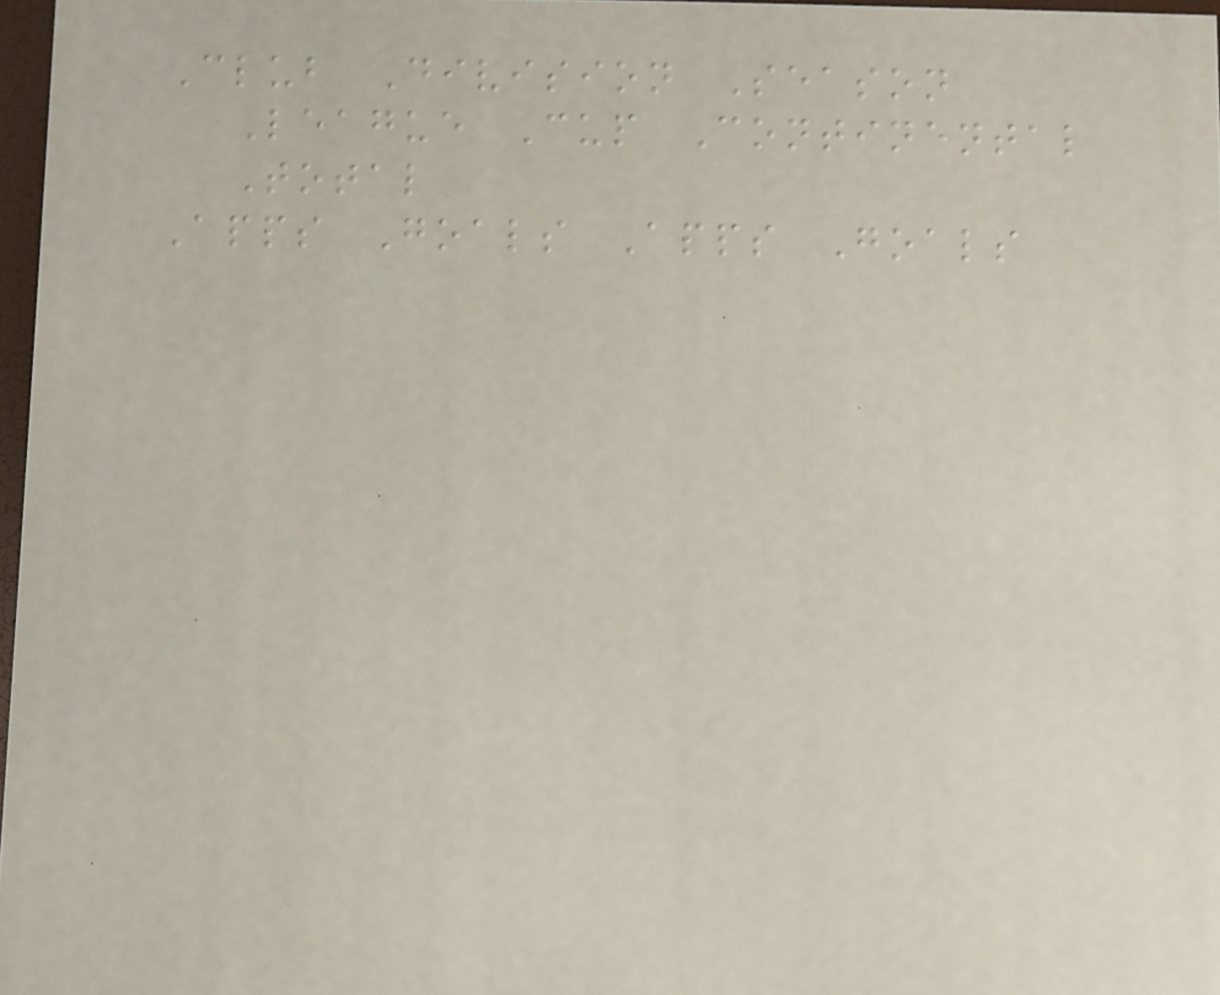Club Division Season
League Cup Continental
Total
Apps Goals Apps Goals
